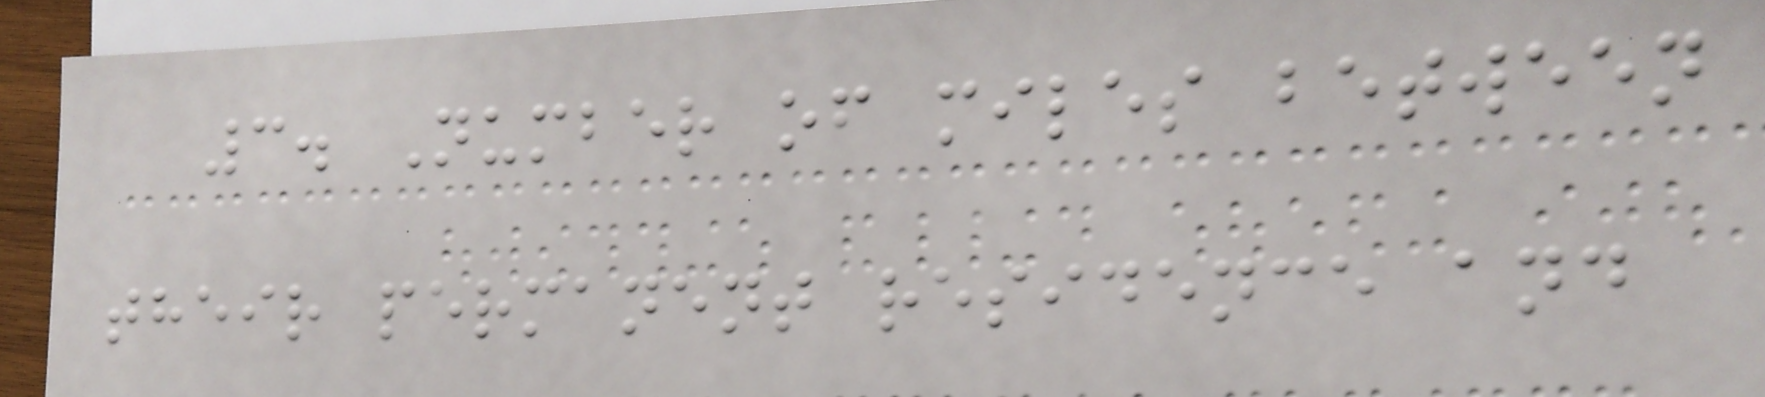3. Number of miles between
their permanent residence and
